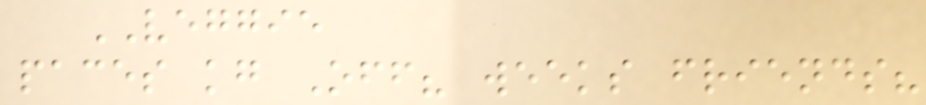VEGGIE
paces kg Off? weeks friends?
